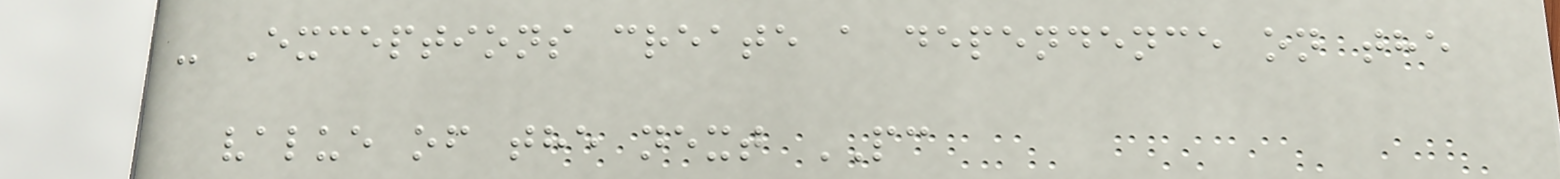- Exceptions create a dependence on the
value of the next PC
